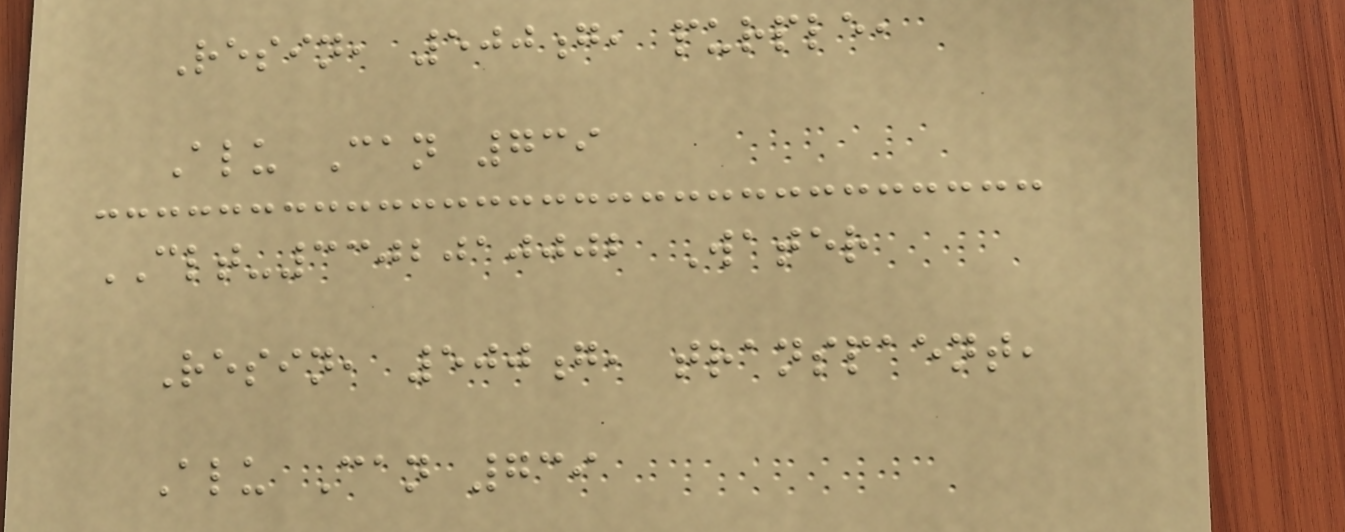Resin, 500g, purple,
Alu Can 739
CLT-3302010002 Water
Resin, 500g, transpaent,
Alu Can 739
